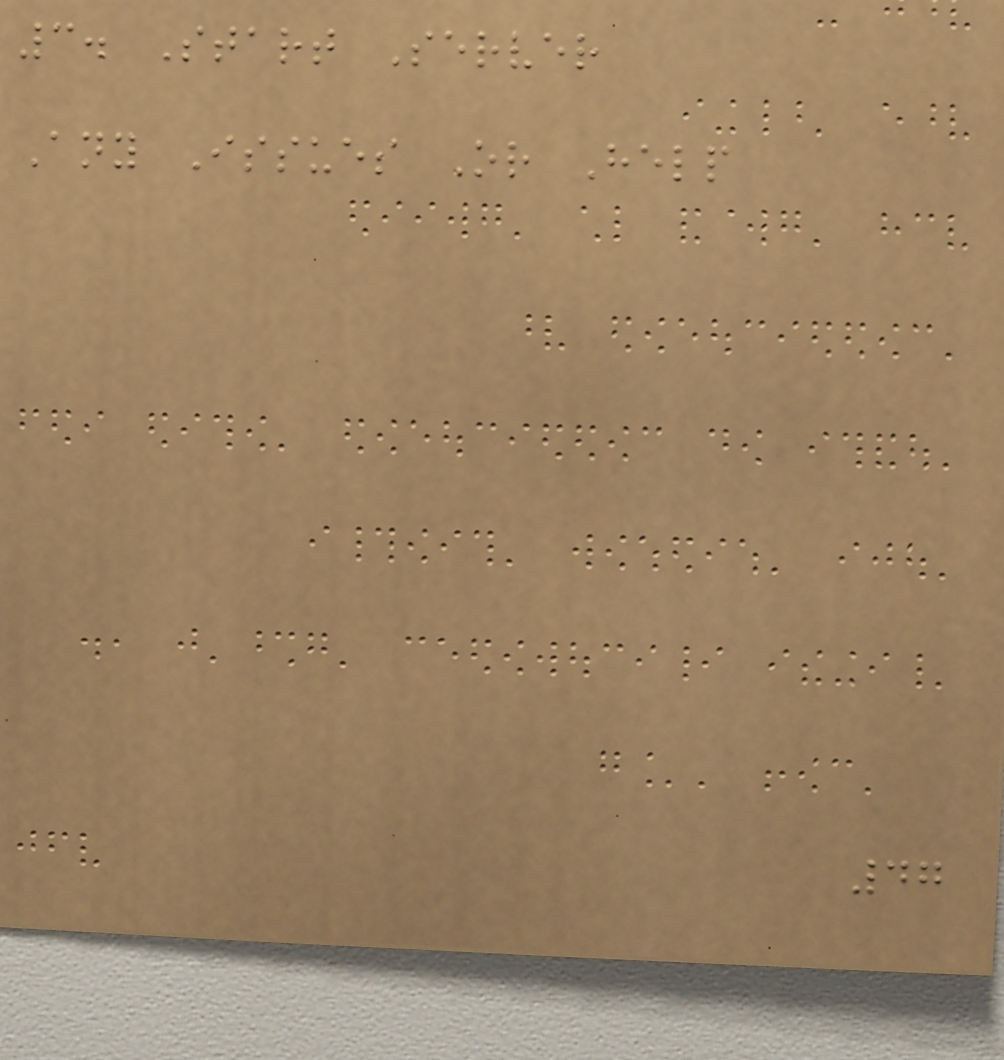3. Start Server
Any Issues Or Help
47
